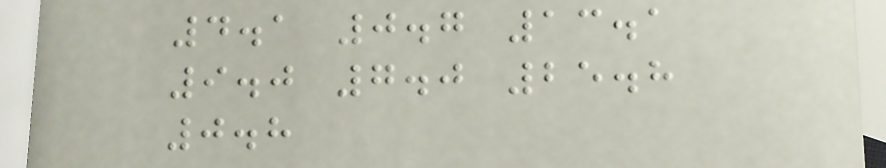4.1 0.7 13.1
9.0 7.0 25.8
0.8
